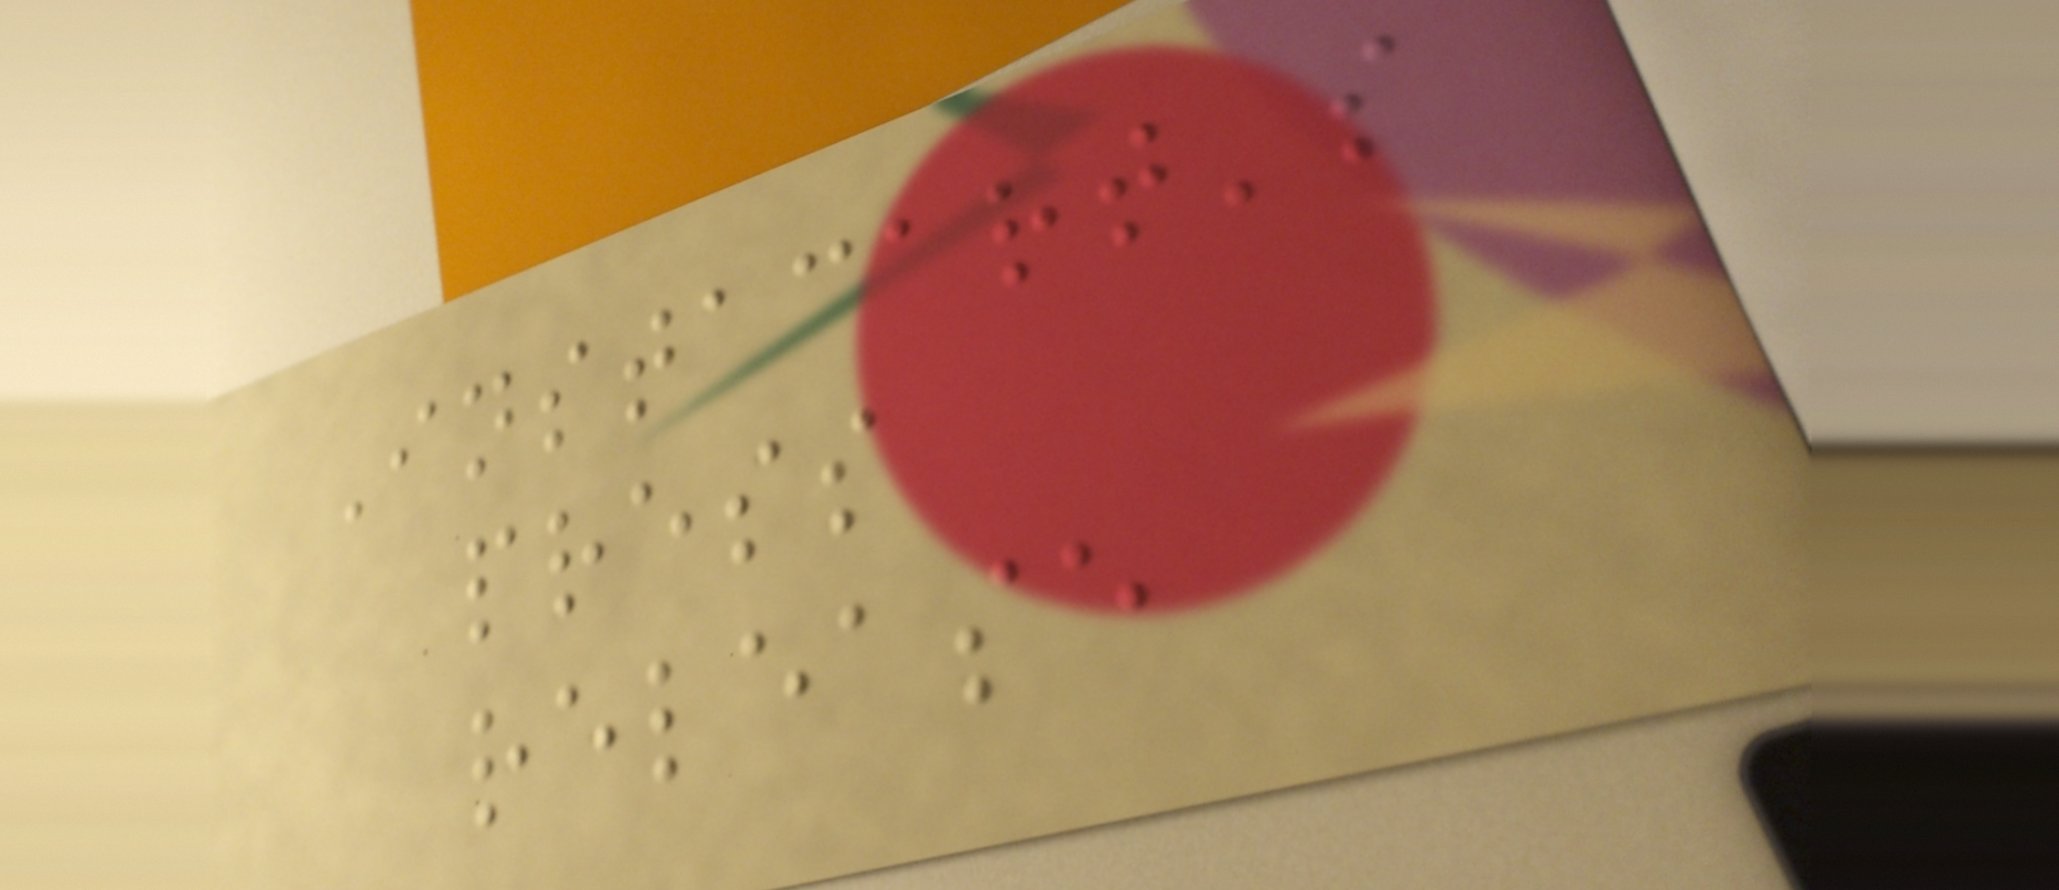Instacart's
press
release
